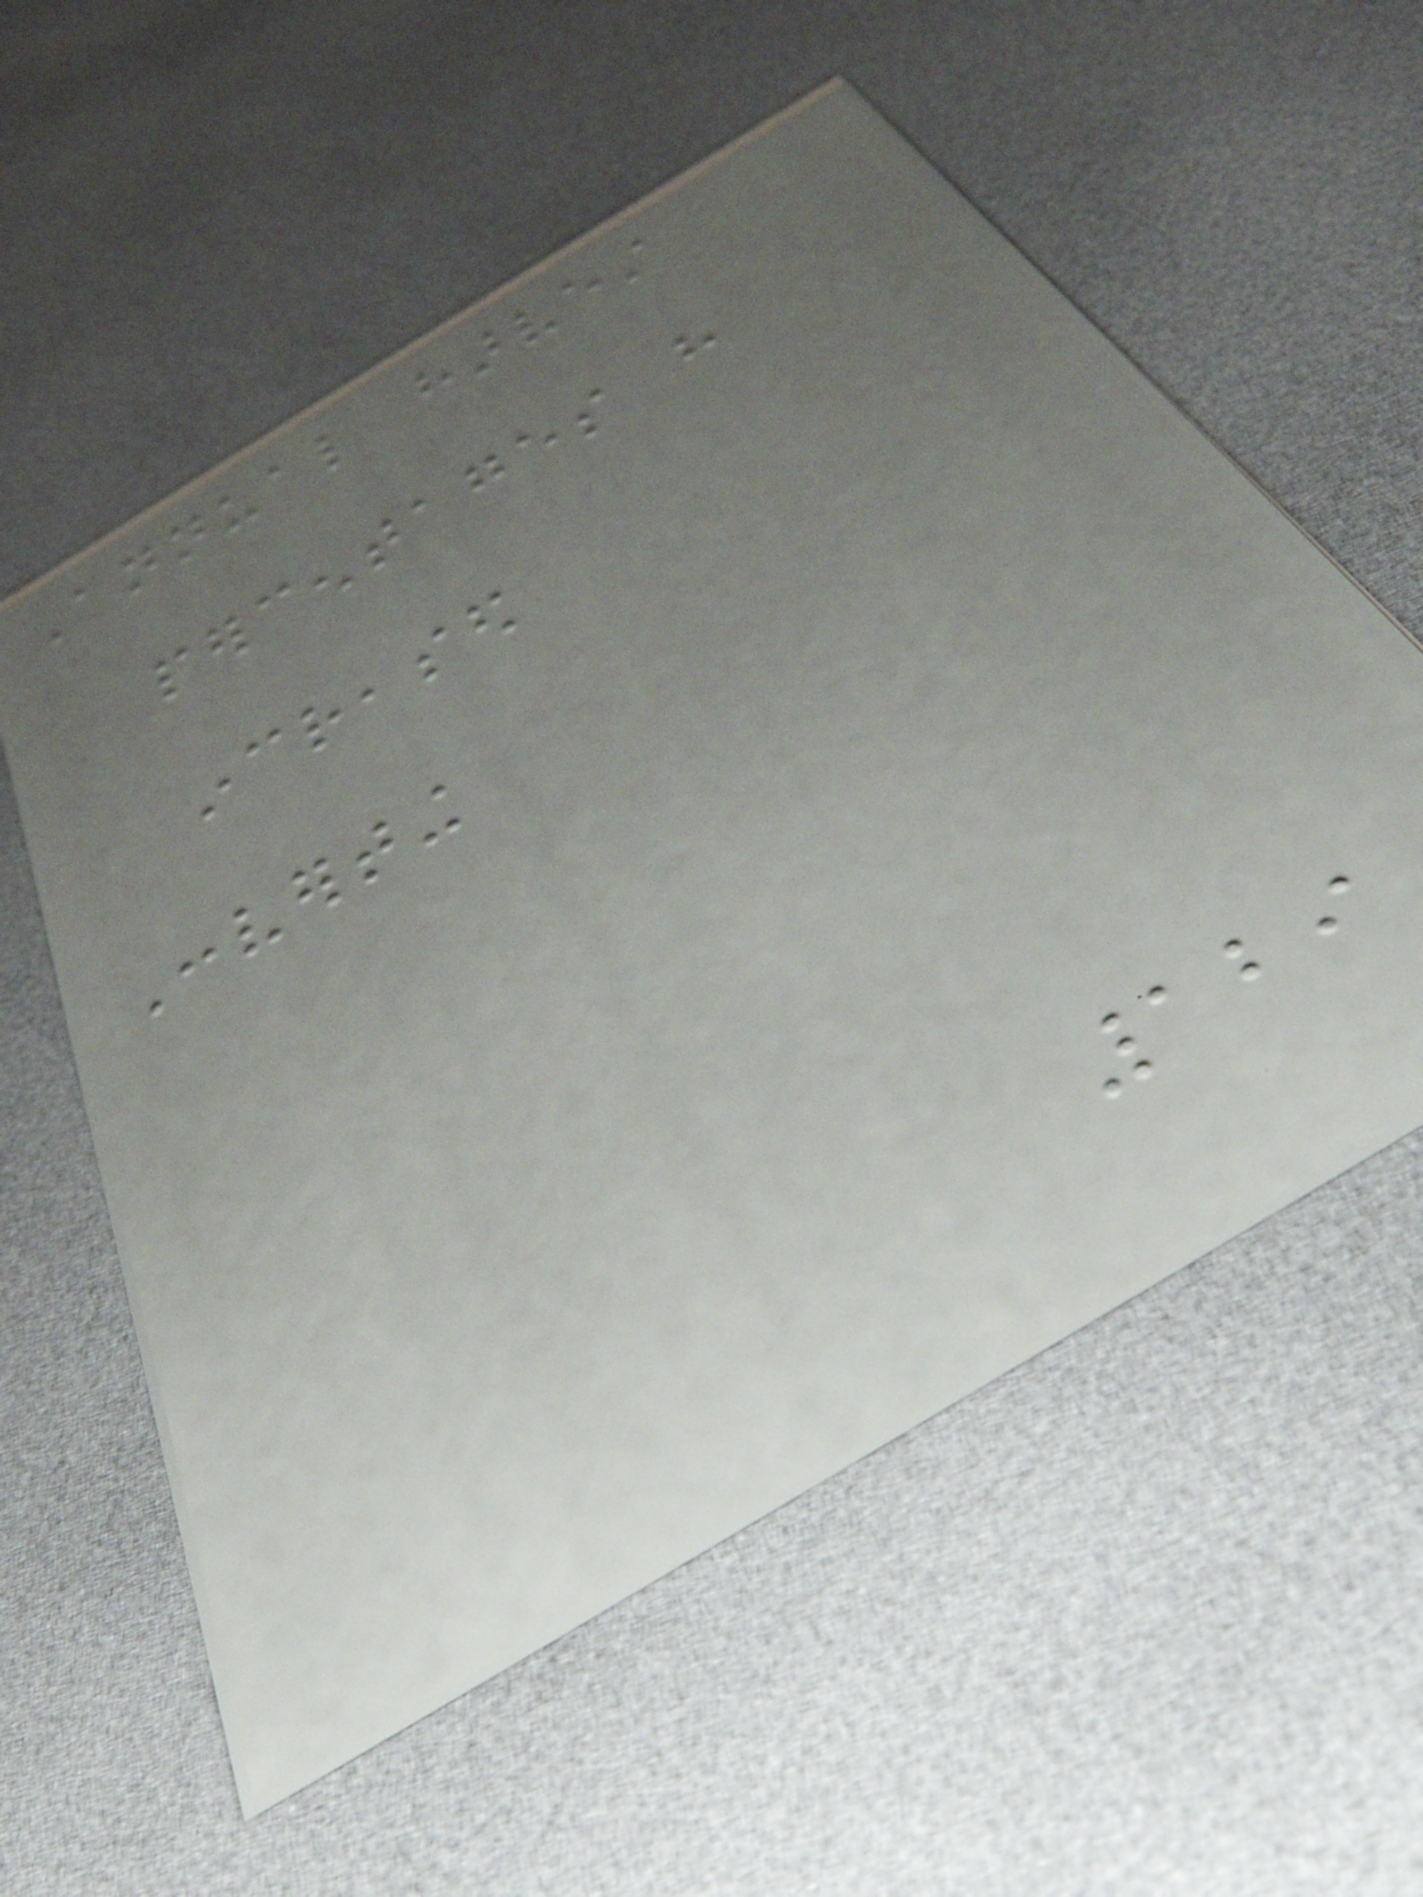Annual harvest
percentages have
increased
Converting
129
